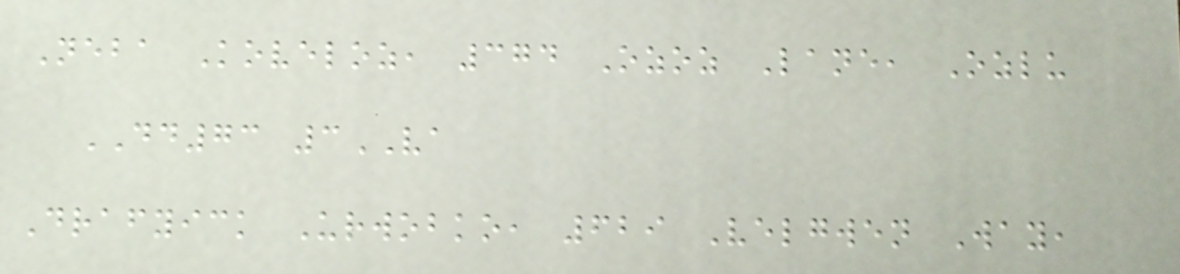Neba Koveloz, 374 Ozoz Lane, Ozlu
DD73 3VA
Drafyick Urwobko, 629 Velgwen Way,
